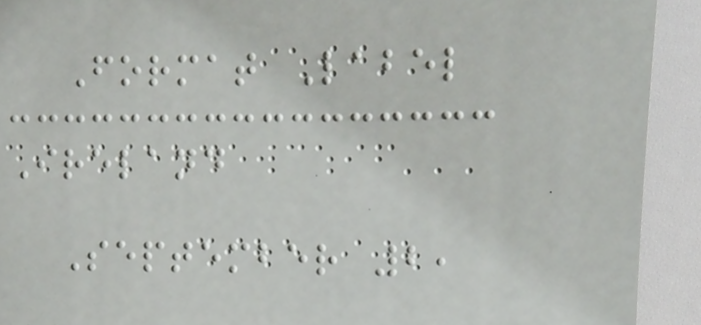Format Label
Ireland
September 2,
